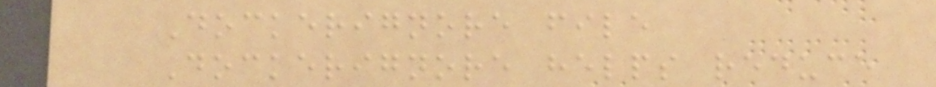Dockerignore file
Dockerignore helps reduce
